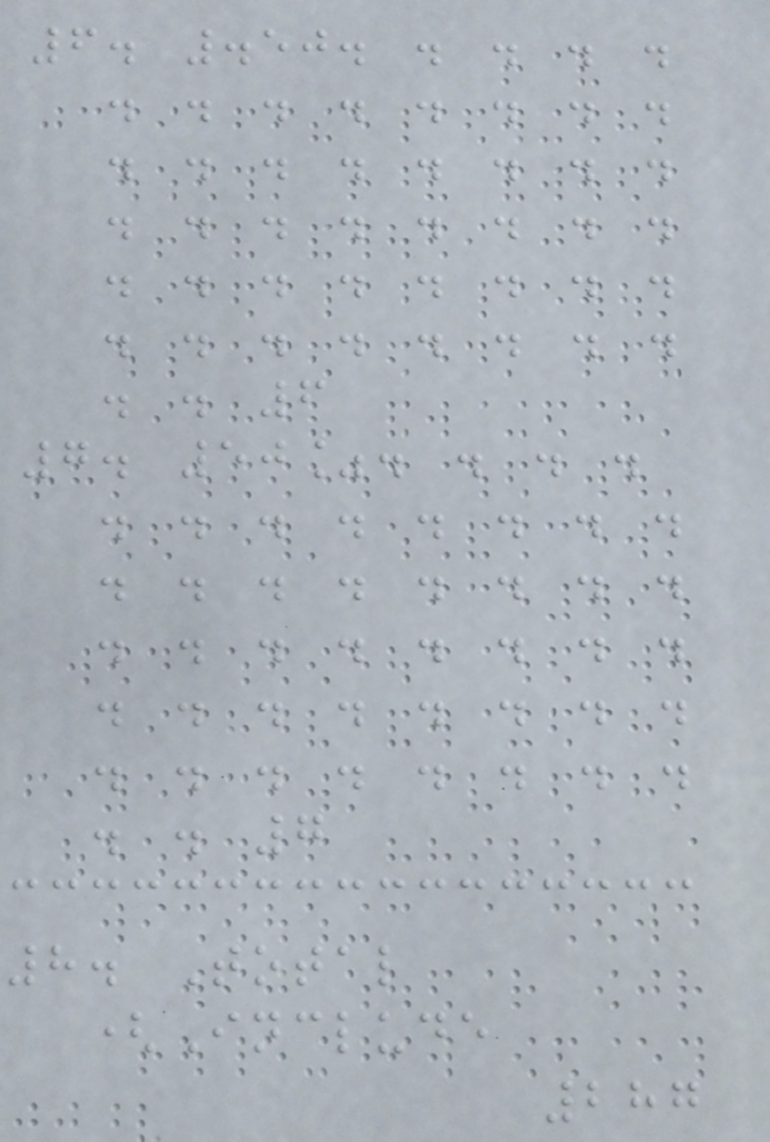6. .50. . . . .
. . . . . . . .
. . . . . . . .
. . . . . . . .
. . . . . . . .
. . . . . . . .
. . 6
7. 50%. . . .
. . . . . . . .
. . . . . . . .
. . . . . . . .
. . . . . . . .
. . . . . . . .
. . 7
8. Total
(Include
287
